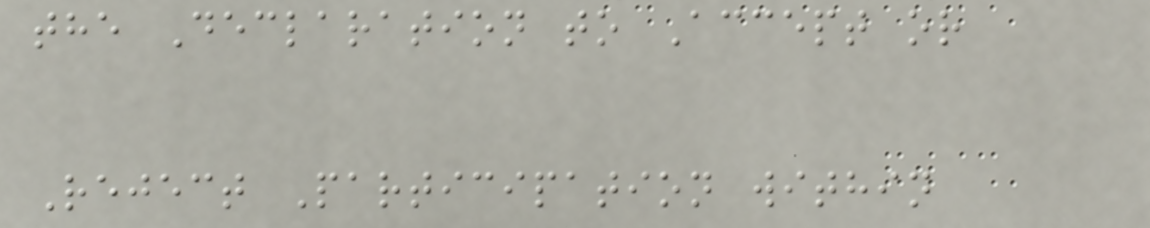the Declaration to Accept or
Reject Participation within
